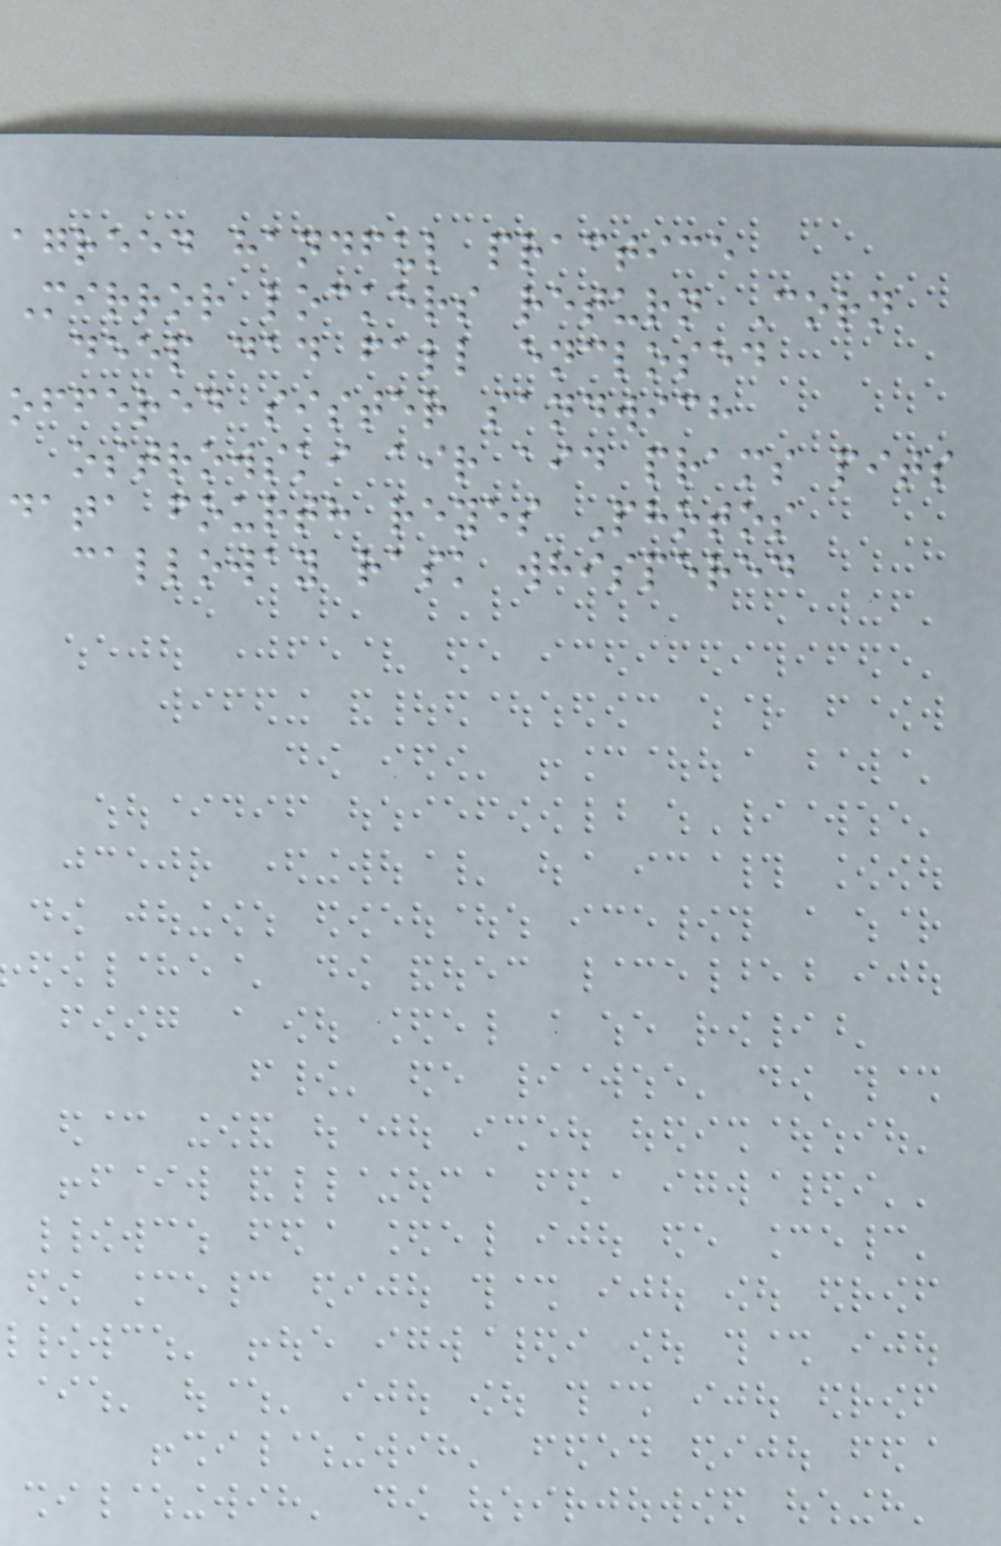agreed handful practice
Mirror lockers return Corn
deep dad fall enclosed
offered sister sandwich
ostrowski air aid prams pits
data fourth reyes Photos
calloway rask whispered
